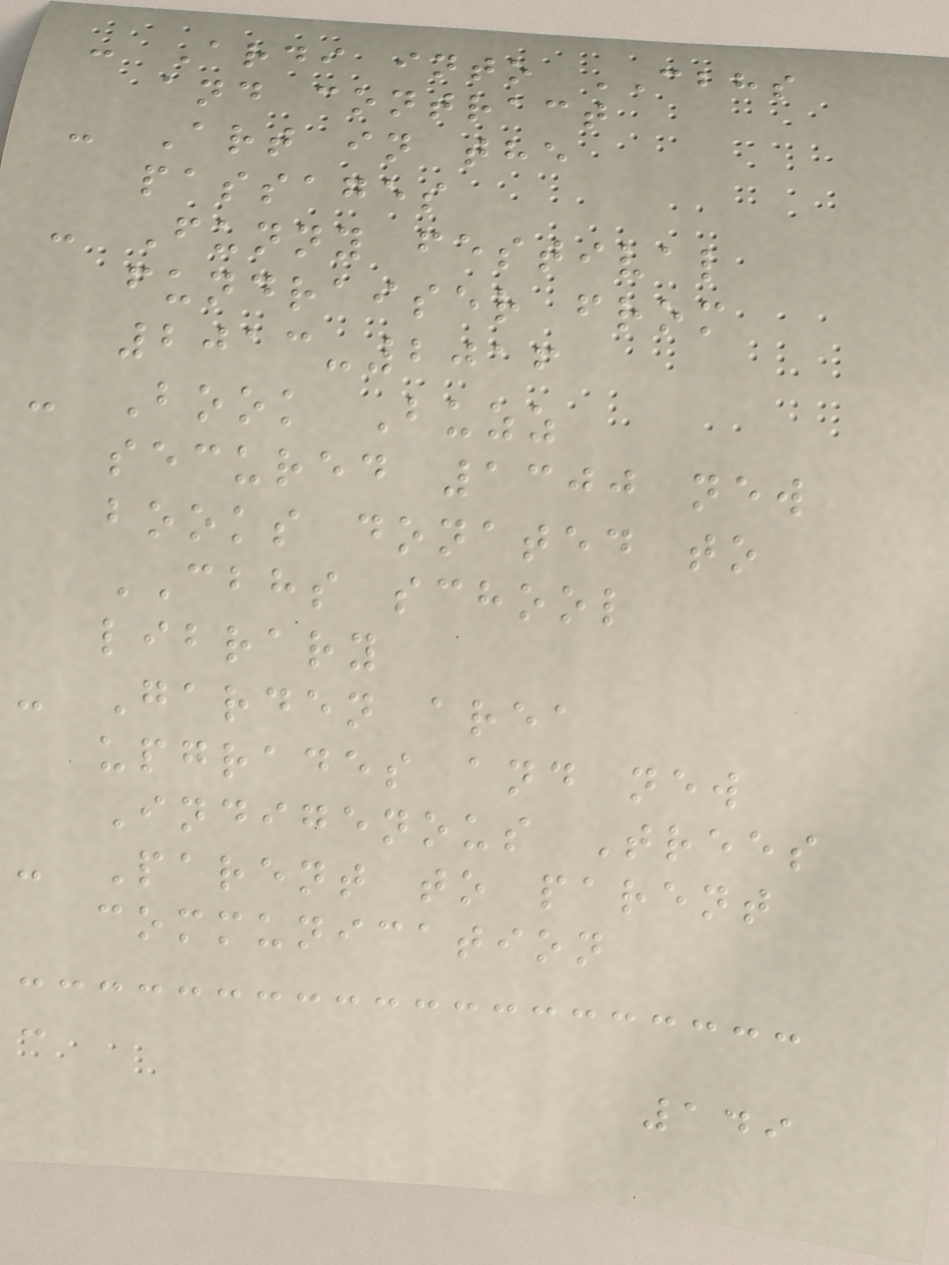- Ardi into CBHS
and contract
- Art in the
passages
- Funny festival
fundraiser from
2013-2016
- Book Buzz
secured 1300 new
books donated to
CBHS school
library
- Garden area
upgrades and new
Indigenous Trees
- Parent to parent
communication
-
149
